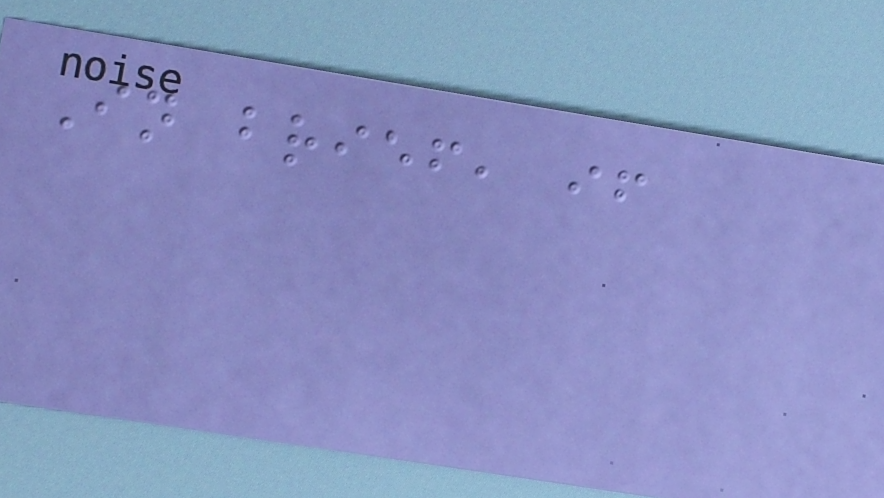In brief, if
